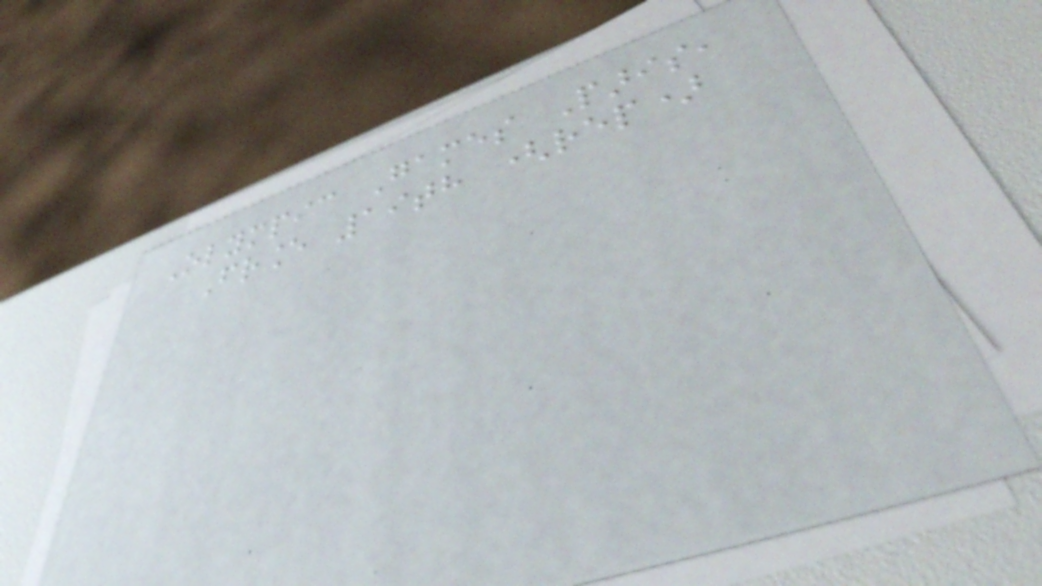Olympic Games Paris,
France 19th (rep)
